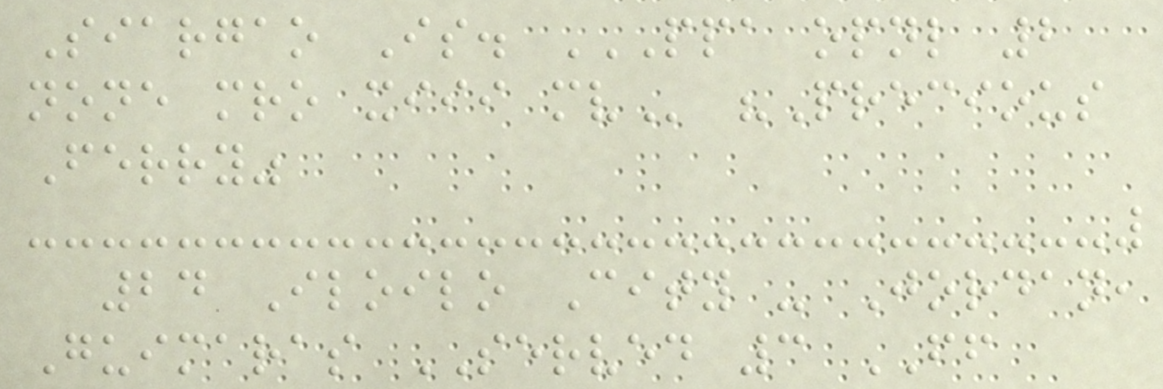Siargao Is. PPA OPNL 2
NONE MRO XIII MV "Precious
Ferry"
24 Iloilo City - Jordan,
Guimaras SERVED 3 FF
